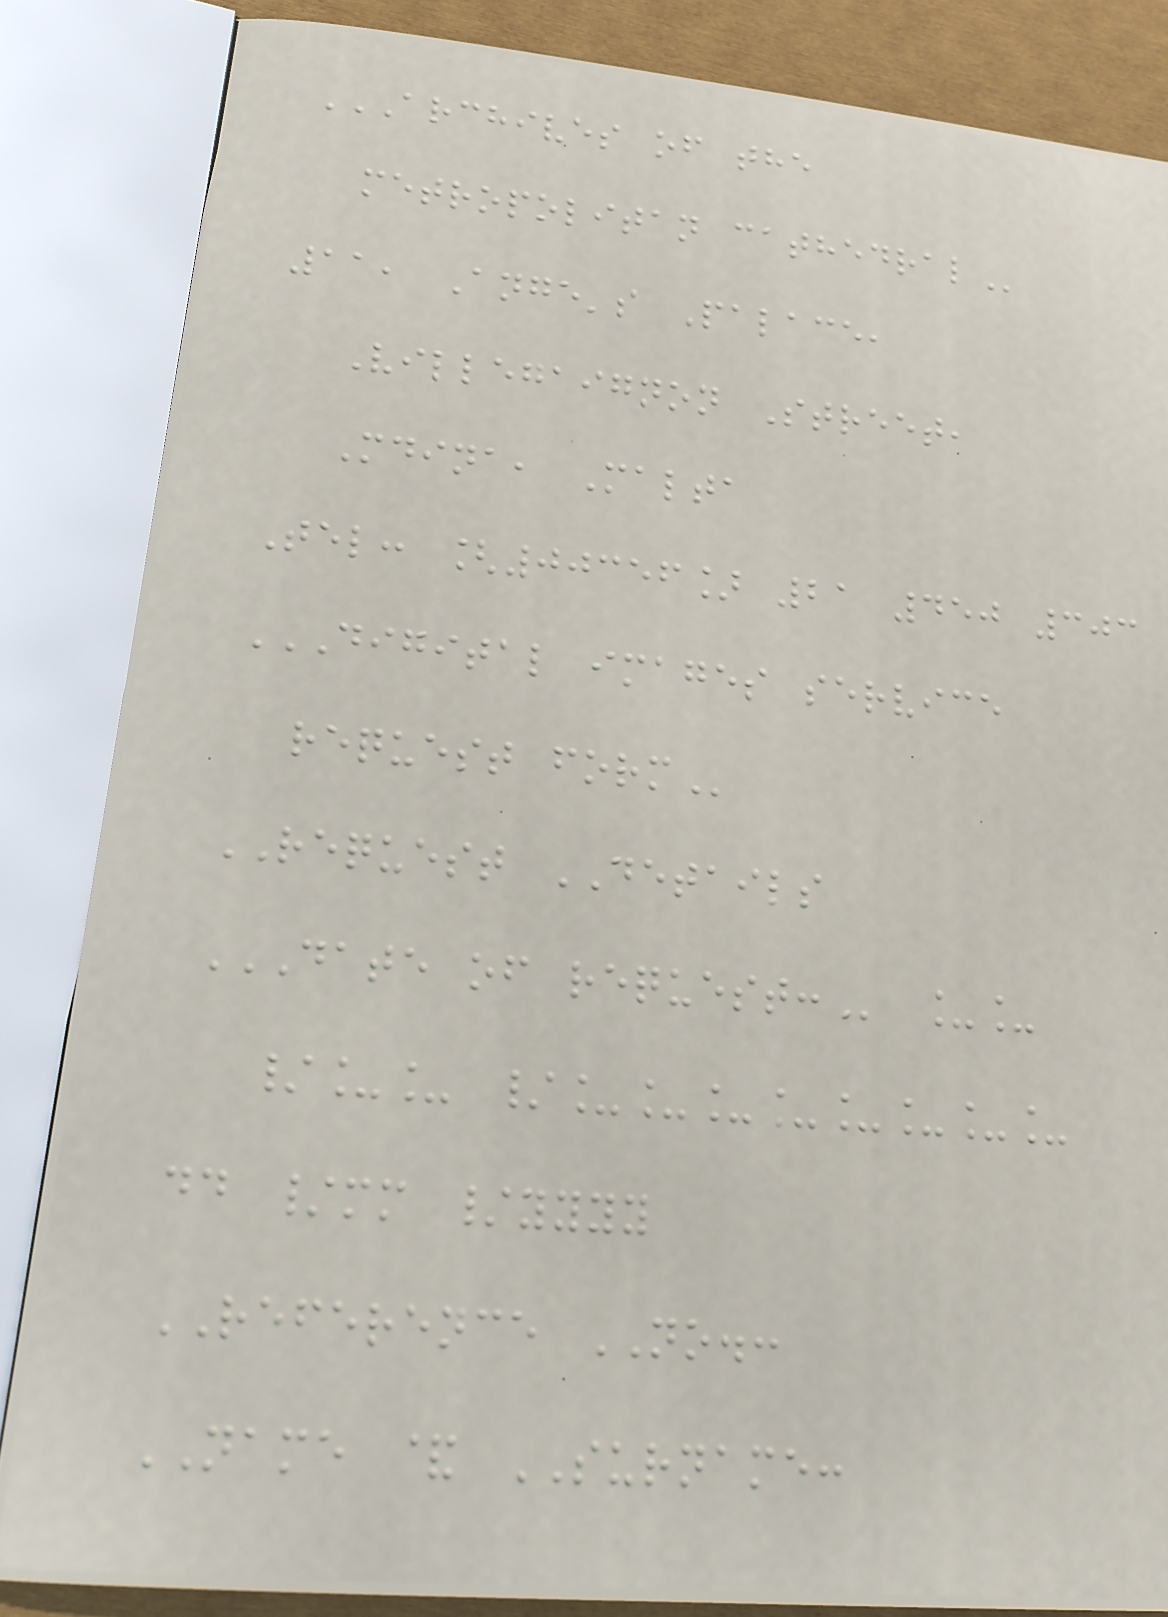ARCHIVES OF THE
METROPOLITAN CATHEDRAL
11, Ange's Palace,
Villegaignon Street,
Mdina, Malta
Tel: [00356] 21 450 303
DIGITAL IMAGES SERVICE
REQUEST FORM
REQUEST DETAILS
DATE OF REQUEST: __
/__ /________
dd /mm /yyyy
REFERENCE NO.:
NAME & SURNAME:
